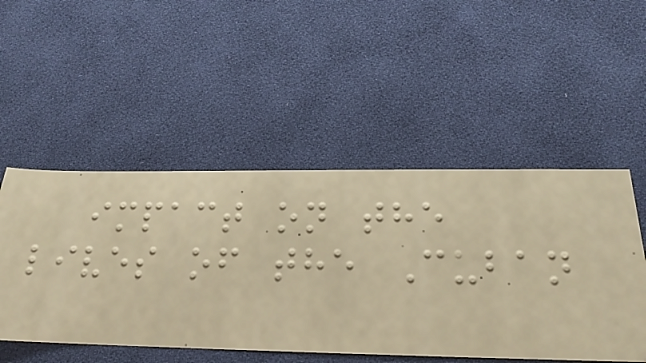impact on the
lives of the Cuban
